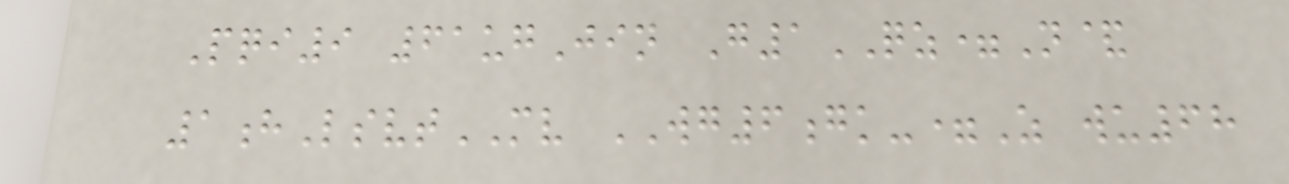Pqi9 61ugJin G1QZ=N&
1hLsvtMV WG6gk-=Z wu68
